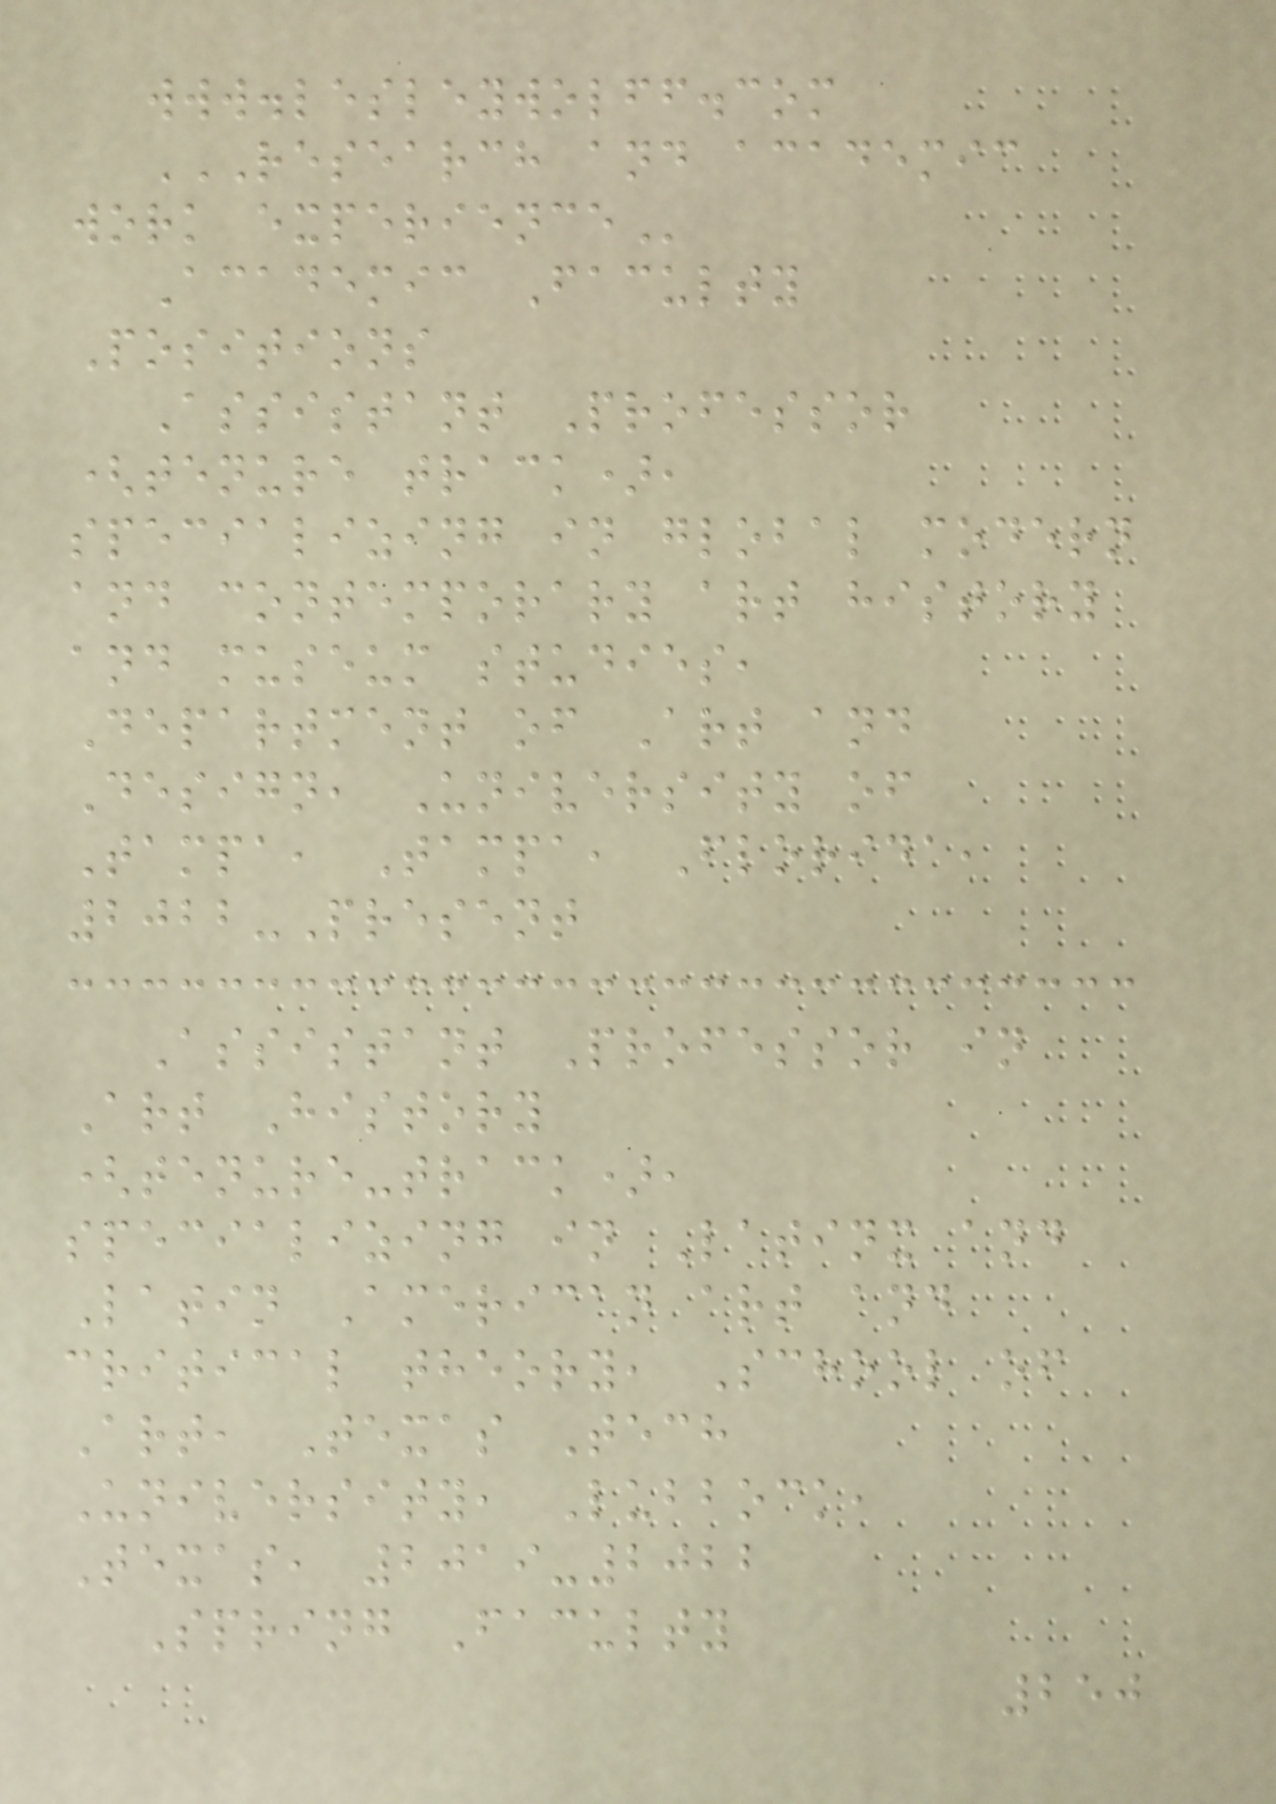www.lesleywolff.com
RESEARCH AND ACADEMIC
WORK EXPERIENCE
Academic Faculty
Positions
Assistant Professor
(tenure track),
specializing in global modern
and contemporary art history
and museum studies,
Department of Art and
Design, University of
Tampa, Tampa, Florida,
2022-Present
Assistant Professor in
Art History
(tenure-track),
specializing in Latinx and
Latin American art and
critical theory, School of
Art, Texas Tech
University, Lubbock,
Texas, 2019-2022
Spring Faculty
250
